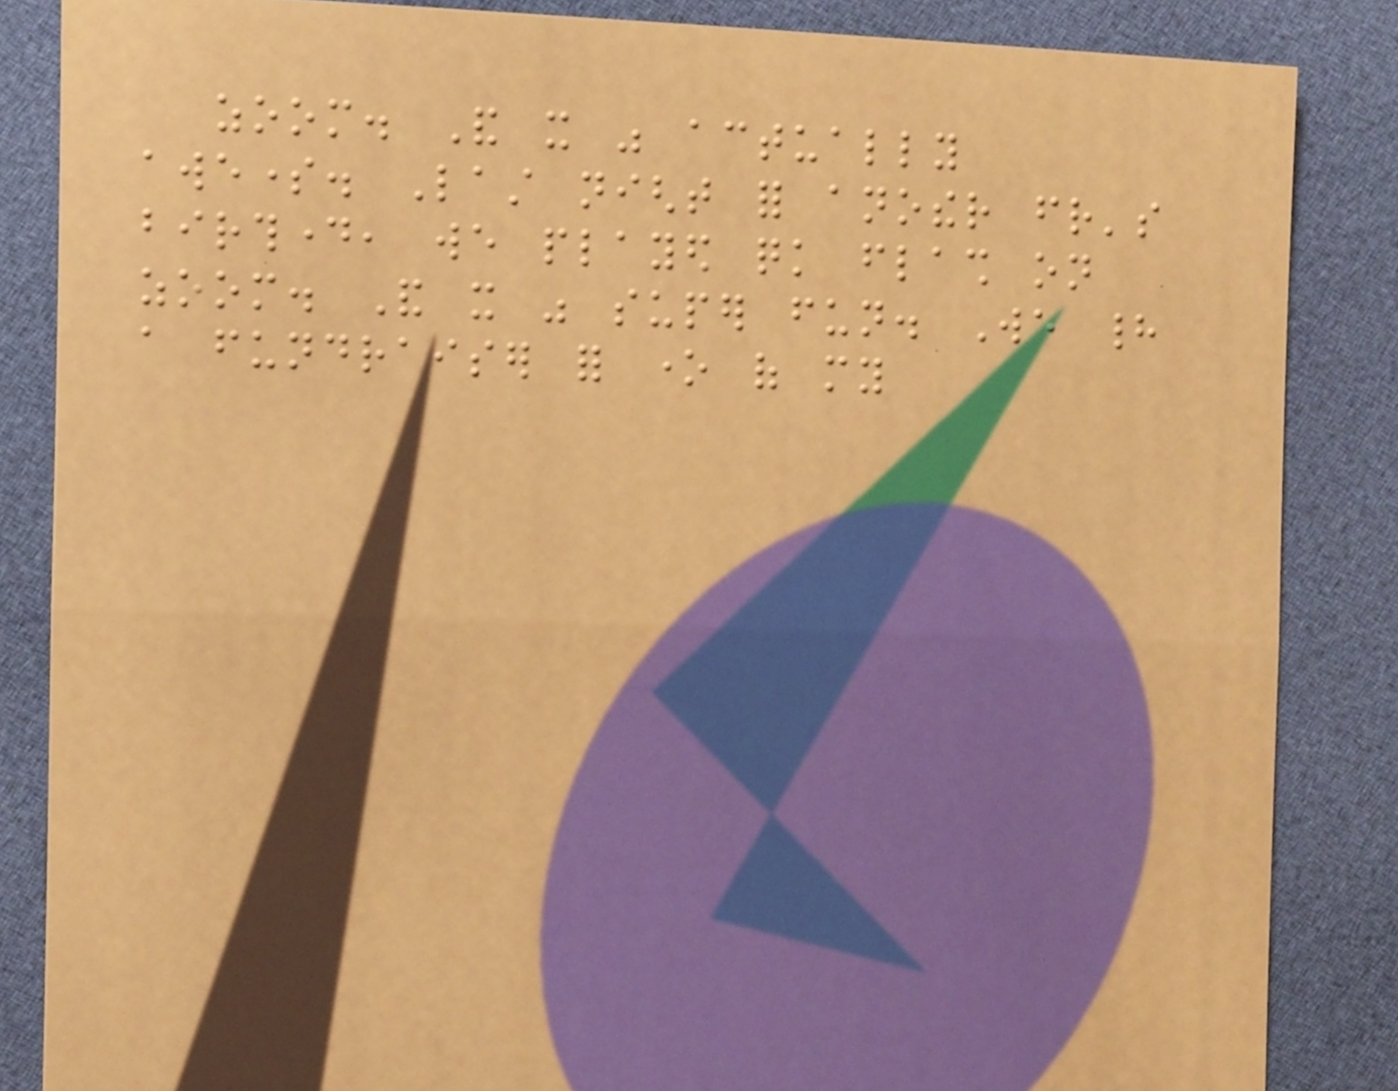zoom. And it was actually
awesome. Last night for another friend's
birthday, we played quick flash on
zoom. And it was super fun. We had
a fundraiser for one of my
